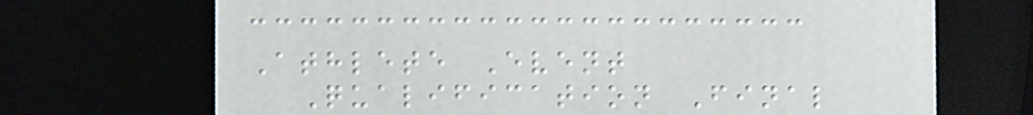Athlete Event
Qualification Final
